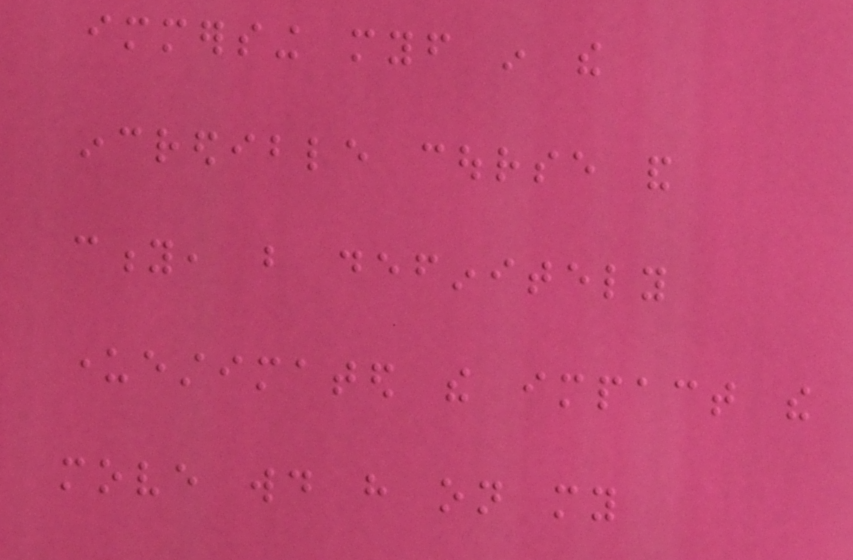immersing myself in the
incredible course and
city, but definitely
underestimated the impact the
move would have on my
